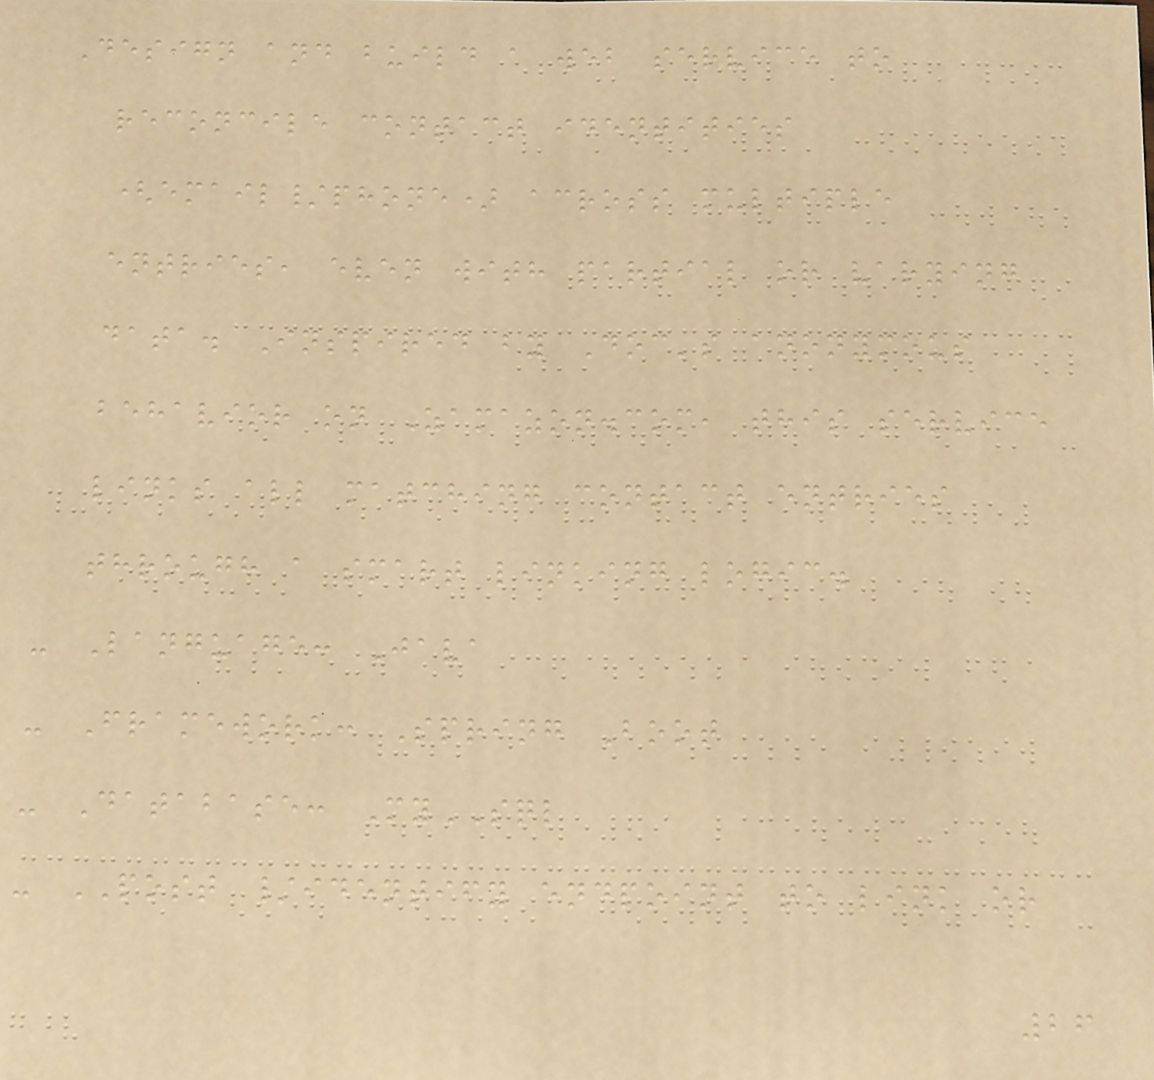Design and build a web service to
reconcile contact identities
(email/phone) across multiple
entries, even with partial or varying
data. Inspired by Doc's anonymous
behavior on Zamazon.com, this service
links all matching contact entries
through a smart linking logic.
- Language: Java
- Framework: Spring Boot
- Database: MySQL
- POST /identify endpoint to link or
26
